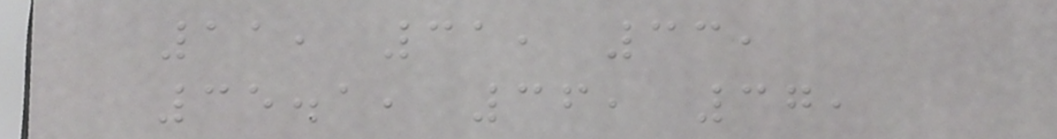11, 31, 33,
35.1, 36, 37,
